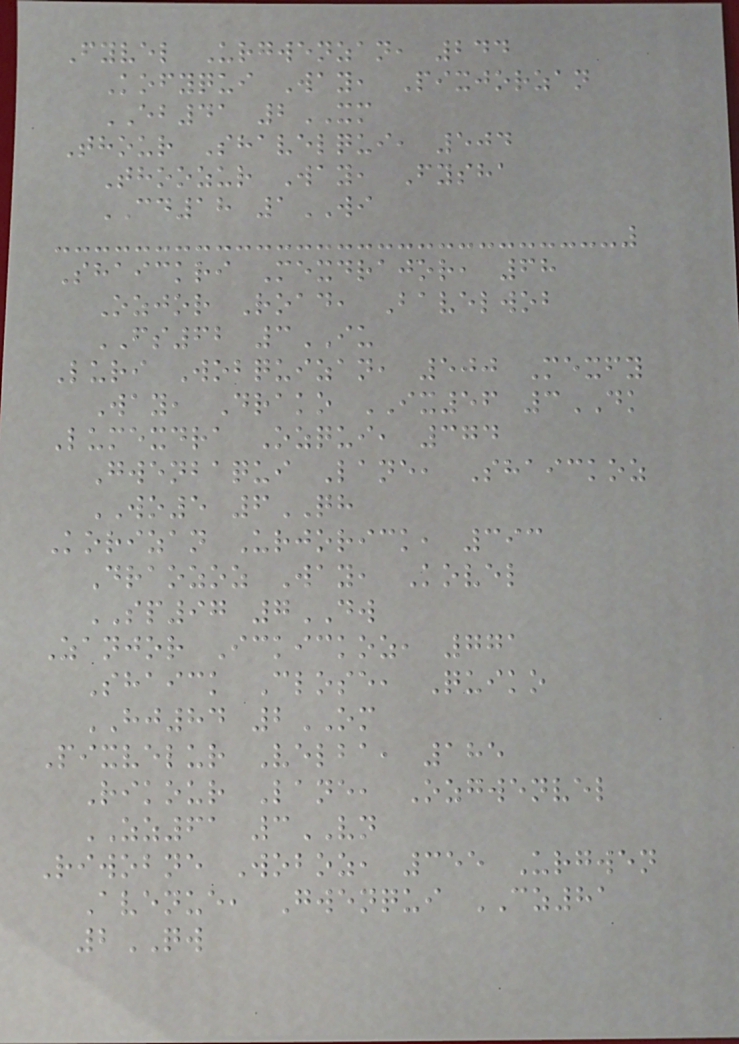Fyvel Urgwenzan, 244
Kofyqui Way, Pixjorzan
EB41 2XM
Thour Shavelqui, 504
Thoozur Way, Fysha
CD18 1WI
Shaickri Mexdrajor, 68
Ozjor Road, Bavelwob
FS62 3IU
Luri Wobquizan, 500 Mexfy
Way, Drako IX56 3DK
Lumexdra Ozqui, 374
Gwenbaqui Lane, Shaickoz
WO5 6QH
Korizan Urjorick, 393
Draozoz Way, Kovel
SP97 7DW
Zanjor Ickickoz, 771
Shaick Close, Quiko
HJ84 2OM
Pixvelur Velba, 185
Rikour Lane, Ozgwenvel
ZZ61 3VN
Riwobne Woboz, 355 Urgwen
Avenue, Gwenqui CZ81
2QW
